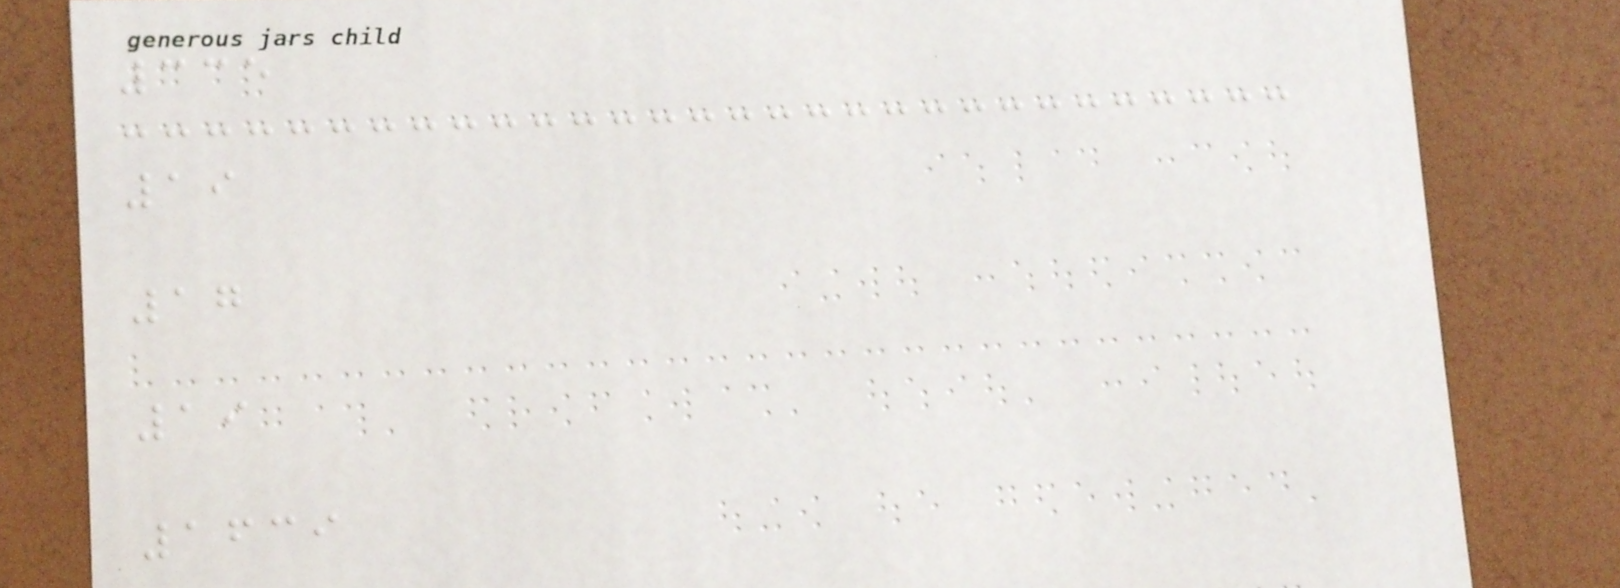335
19
17
19
1639
